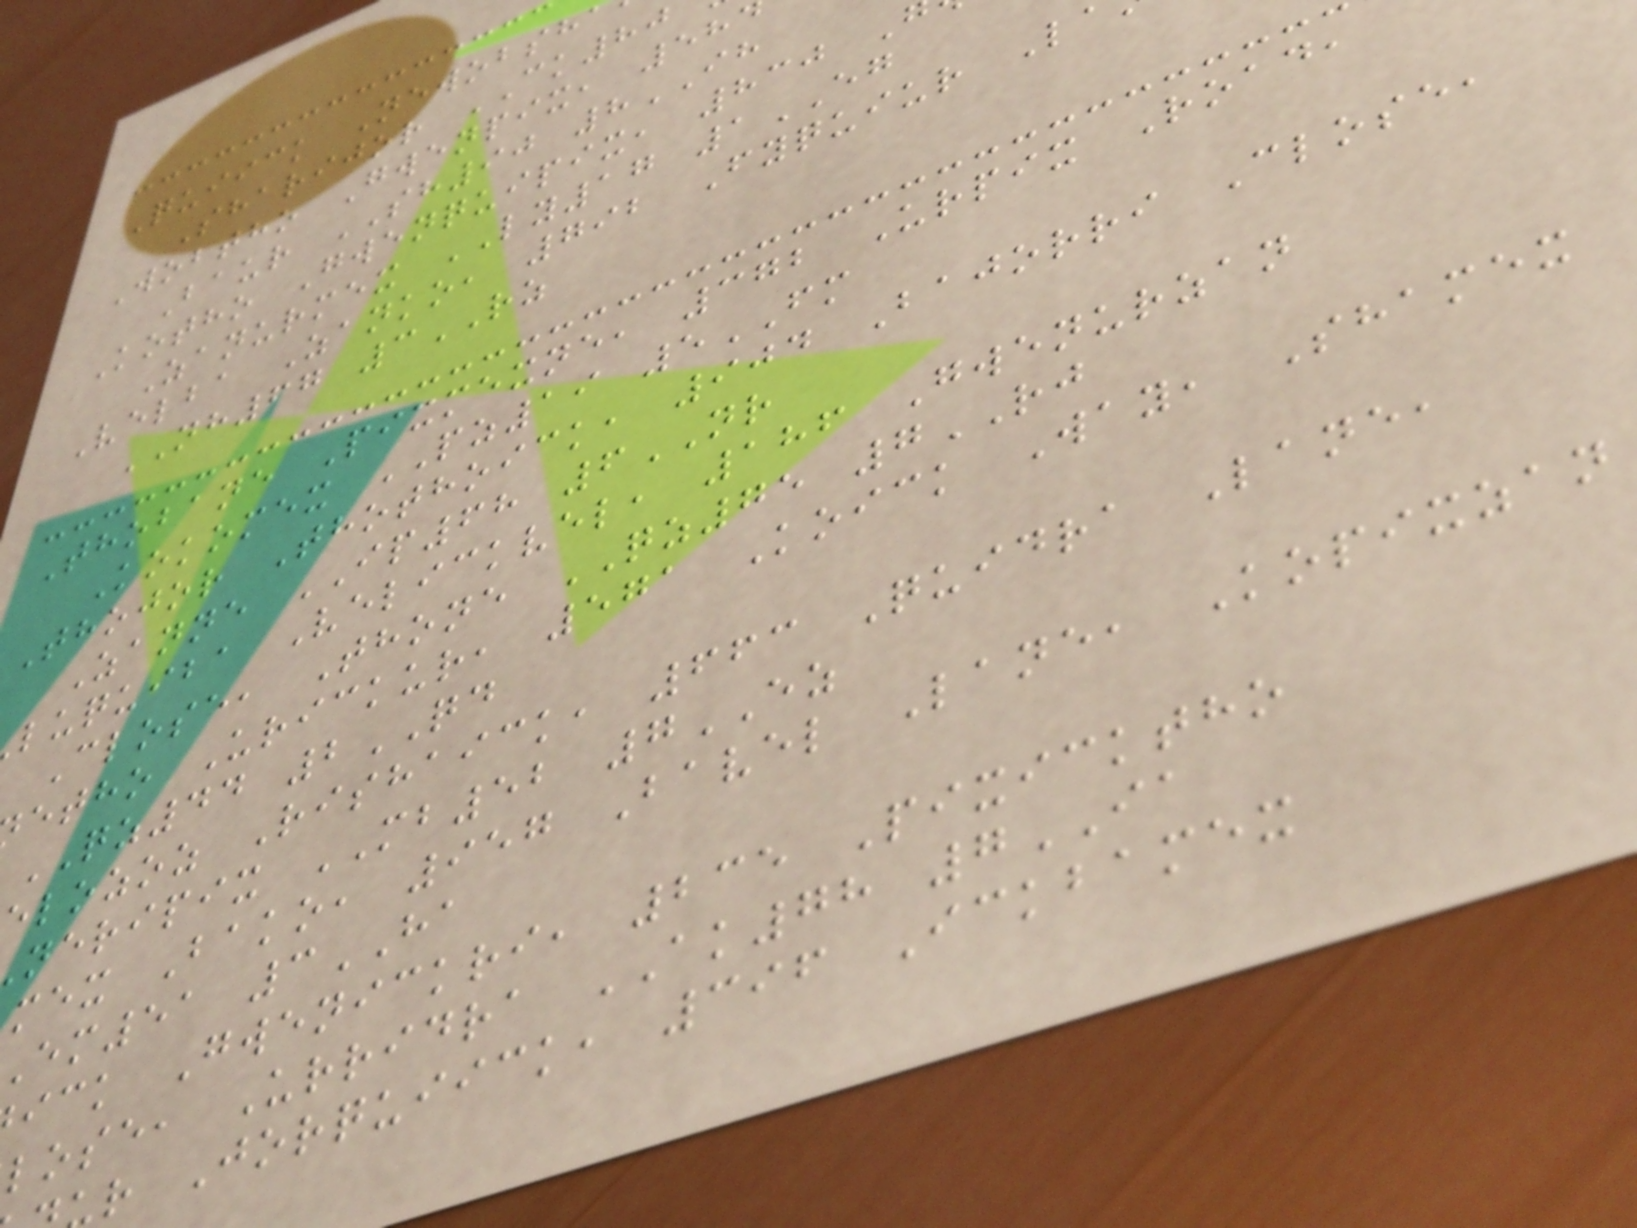Quiick Newobsh
Sharijor CK80
Wobtho Gwenpix, 58
Baur SH90 8IH
Kotho Gwenquipix, 830
Zanurmex LY17 1EG
Velba Zanko, 792 Fyquiur L
NH67 3RZ
Thobane Pixmexne, 372 Urpix Road,
Kokomex PZ19 5FM
Thojor Thothoick, 904 Bajorri Close,
Zanne IP68 6NR
luquiba Velickvel, 186 Gwenurzan
Close, Thone QZ75 7RJ
etho Urickur, 571 Koick Way, Shamex
QZ44 2QD
elozoz Rishaick, 663 Quidra Lane,
neripix MB52 7EZ
mex Bako, 957 Bavel Lane, Kopixzan
em51 3HA
ick Gwenickri, 235 Pixicktho
lose, Urridra AK78 7IA
r Jorquiick, 396 Ickbamex
